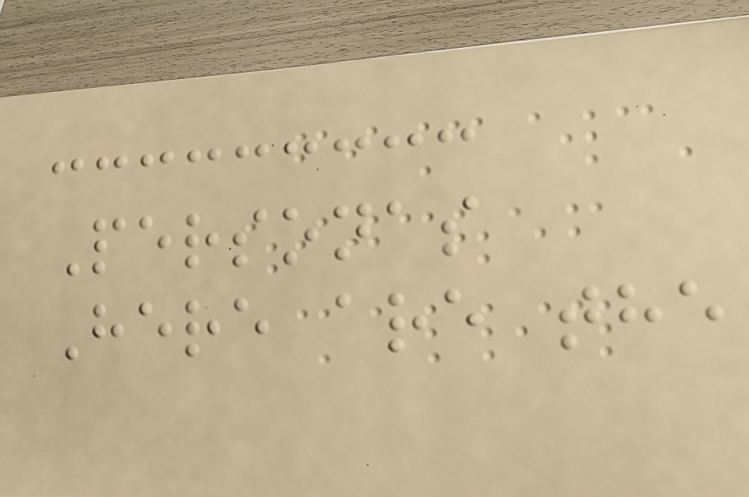Personas
Here are the
